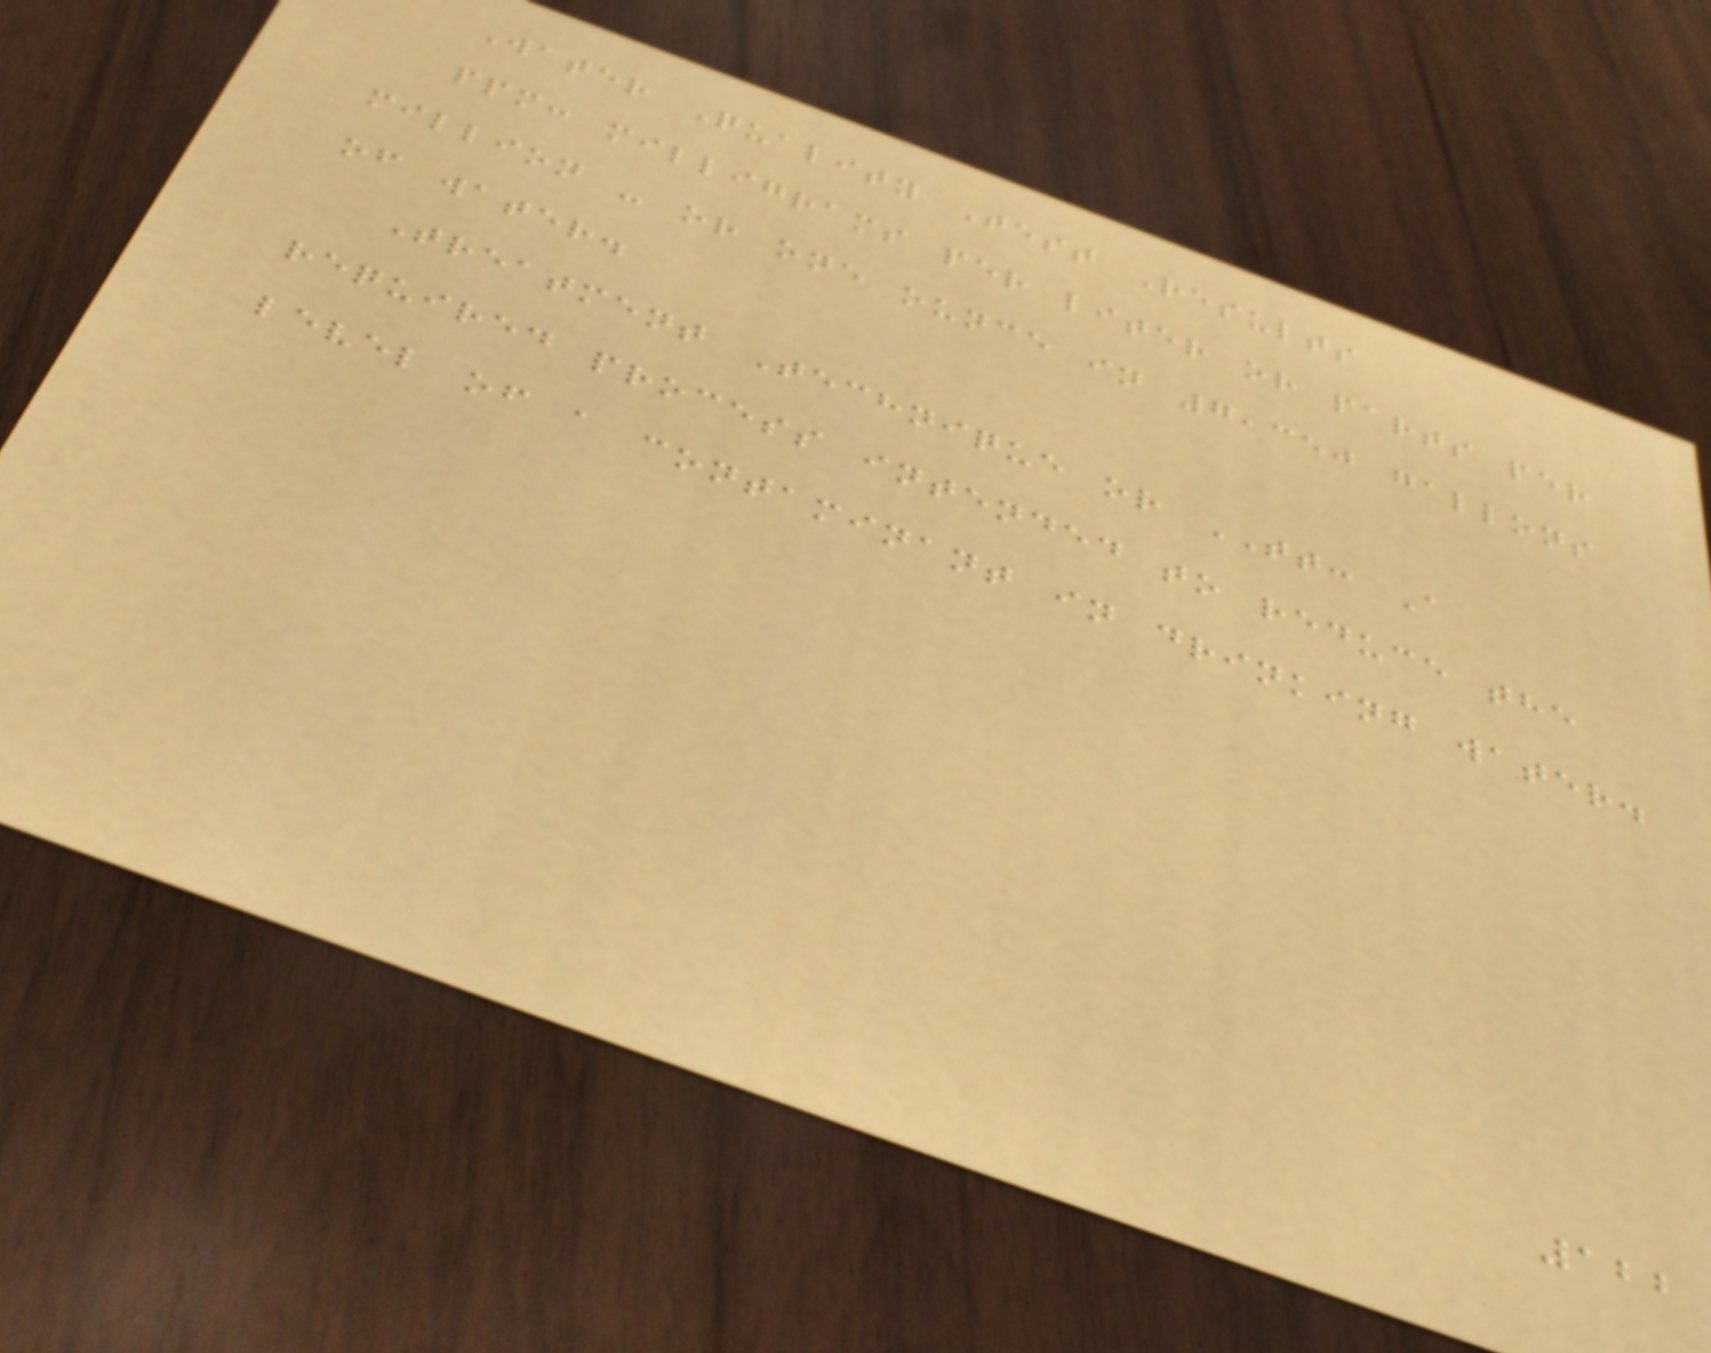Water Quality Test Results
ppm: milligrams per liter or parts per
million - or one ounce in 7,350 gallons
of water.
Treatment Technique or TT: A
required process intended to reduce the
level of a contaminant in drinking water.
122
